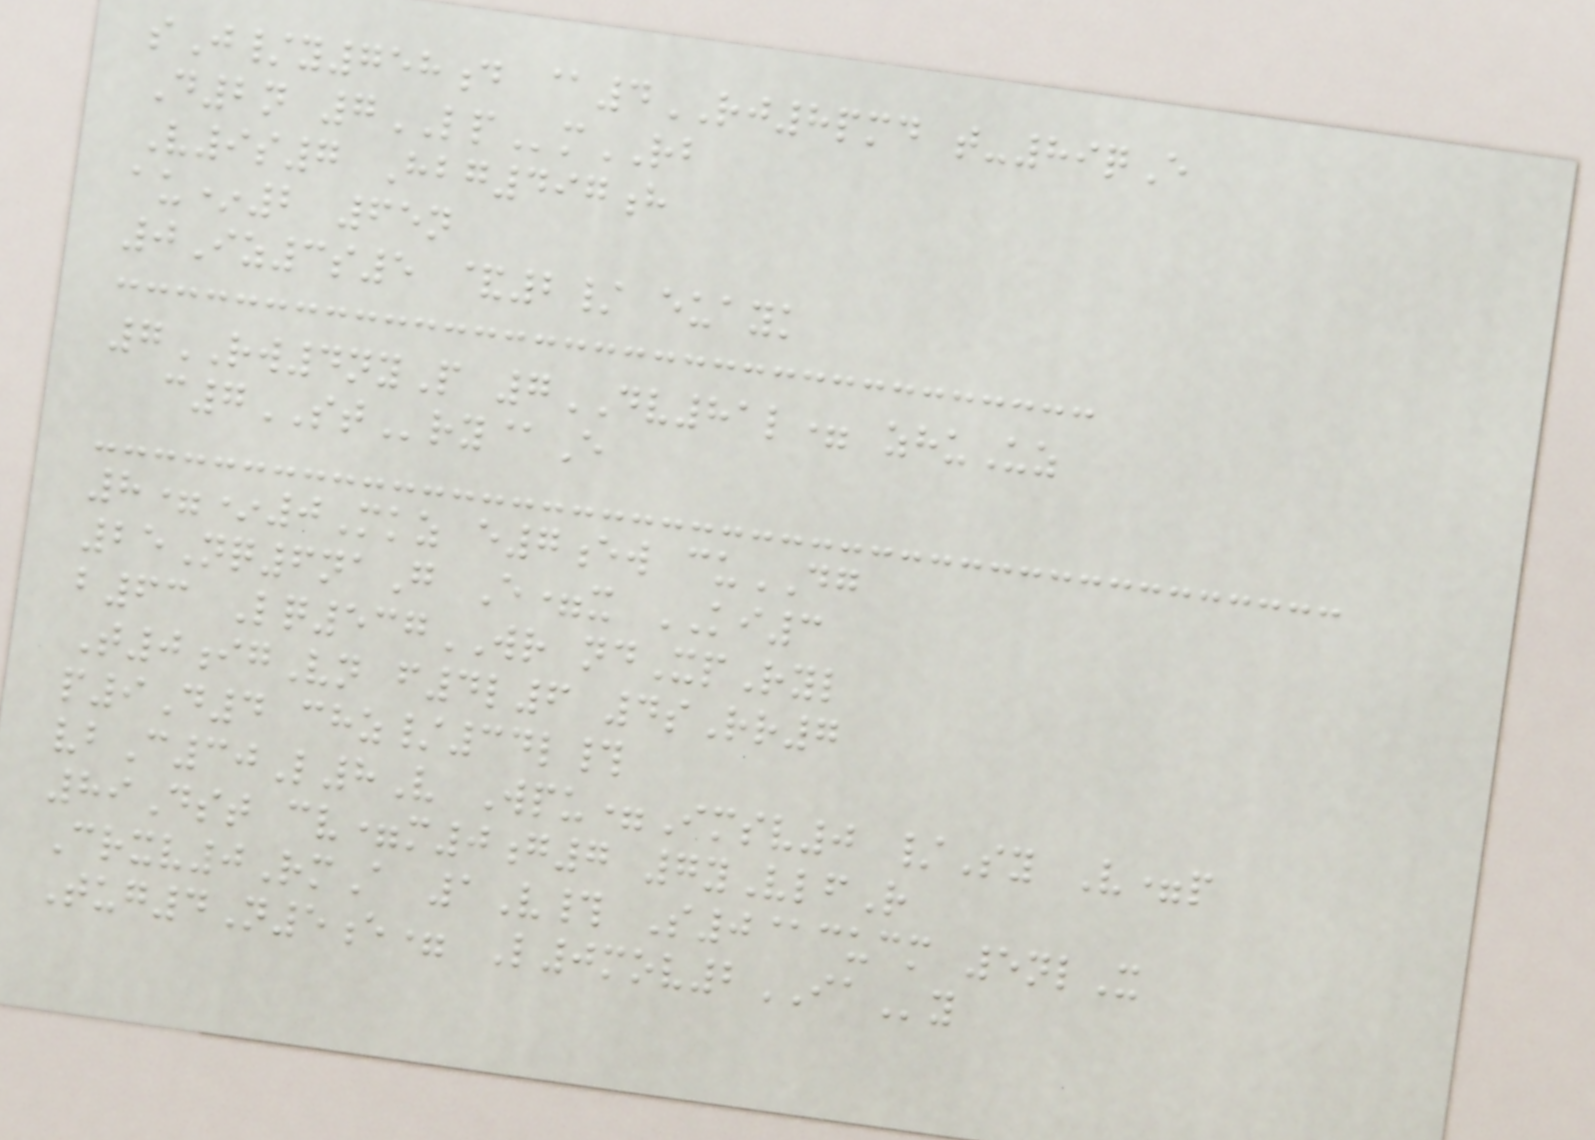sJ/y758d @4RJ8pmd t-89qE
D2n 7LPmRB
V9s7 Hbg497h
au*2 65n
0Iz3s5 &2/ euayk
7RW4nyP 7DV81l= zhuUz
c7STry@E
8=*0Mkz e7ew cuDG
25Nq6naG E=x KI3
b63 Lq537WR ndXpRyl
T0igVn f4l6 4sRr7
p9D4 chz/34l#
vbC30L8V Wpu=Imsv0 /Sy V=p
89Dst cv=m0g7 7yVlfR
Crxv0RmA 1V# S0@cucm 5nlX
Tug4N5e= L0mov2IAy
